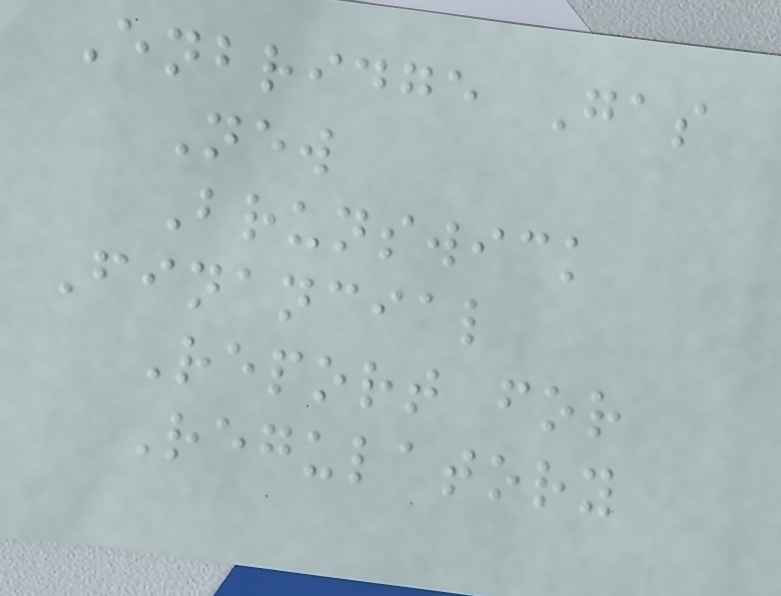Enbridge Gas
New
Brunswick
Financial
Report for
Regulatory
